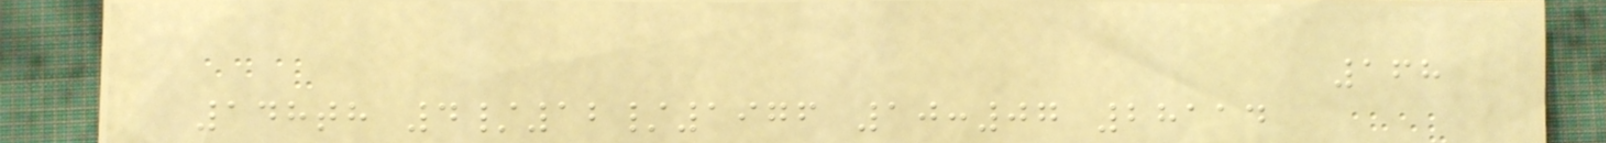168
148th 4/12/1976 10:07 28114
